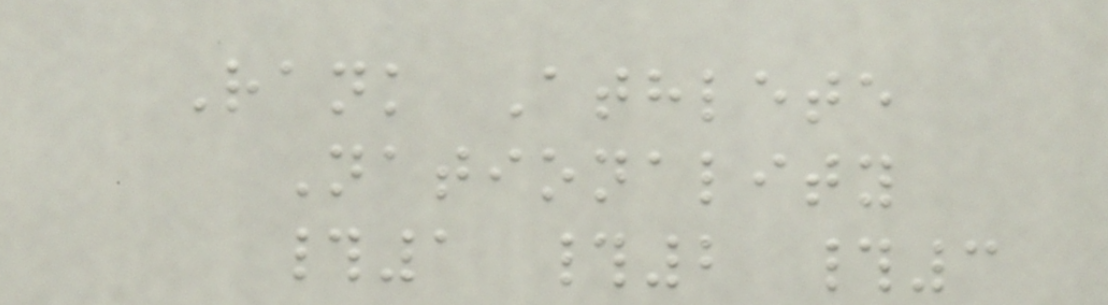Rank Athlete
Nationality
#1 #2 #3
